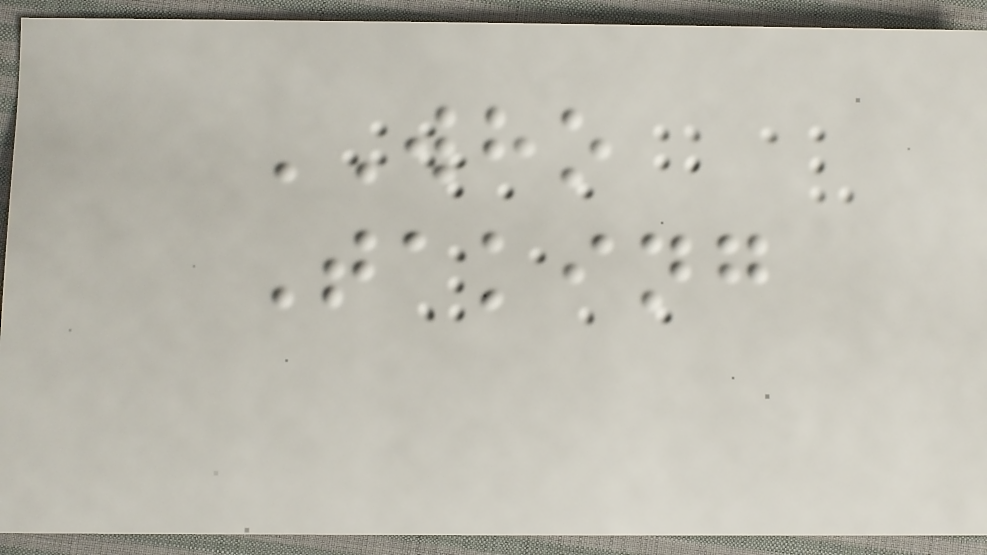WHO
Taking
